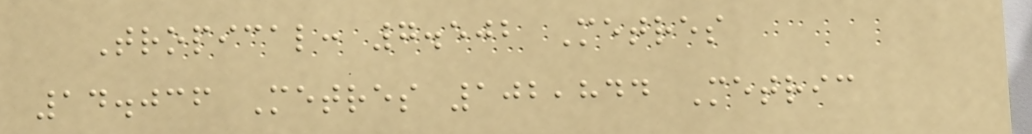Tropical: 7.502 Metres
14.036 Metres 102,844 Metric
